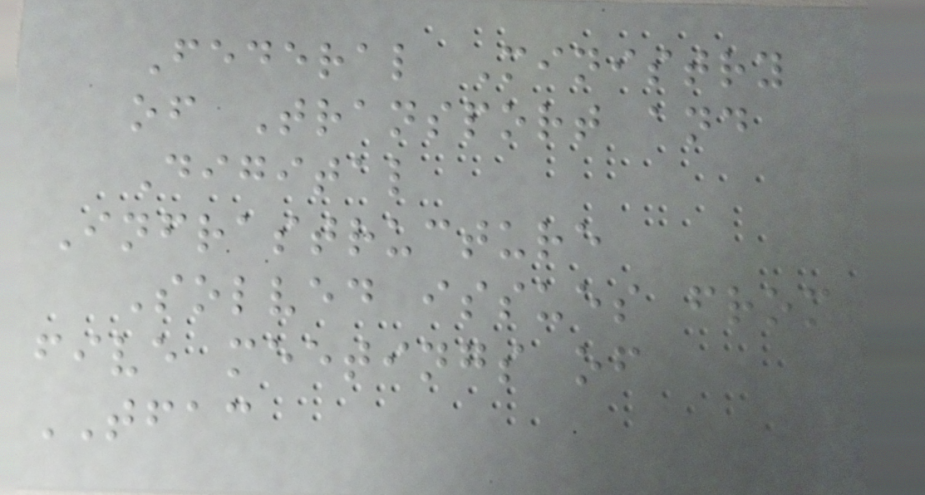Federal Ministry
of Transport and
Digital
Infrastructure
Solved issues from
five meetings of
TFAC
